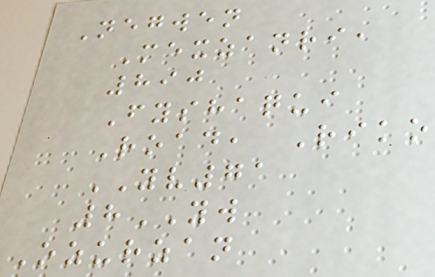Negwen
Mexzanri,
890
Fyshaqui
Road, Riko
YV71
8YW
Ozurzan
